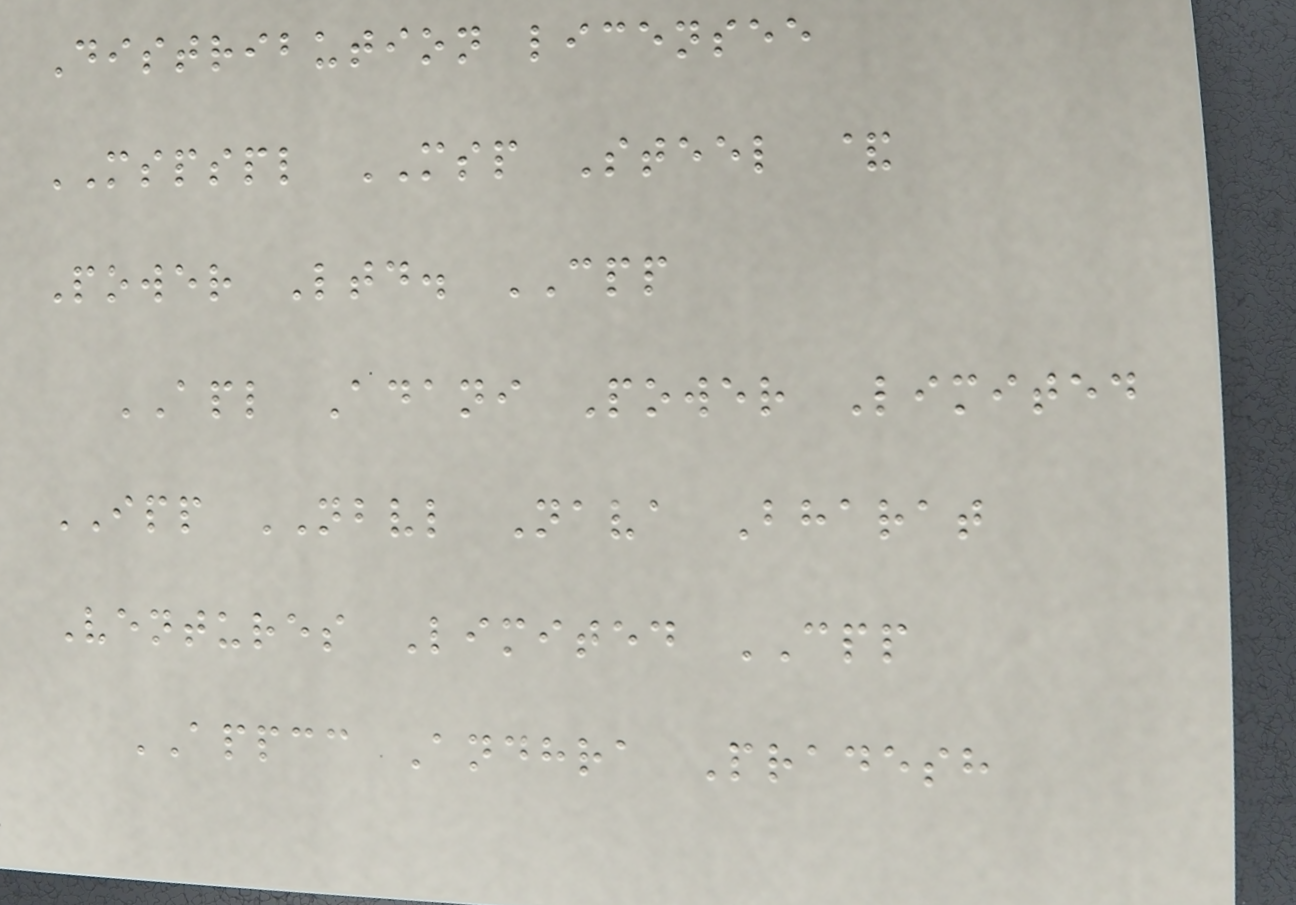Distribution licensee
MSPSPL MSP Steel &
Power Ltd. CPP
APL Adani Power Limited
IPP NBVL Nava Bharat
Ventures Limited CPP
APPCC Andhra Pradesh
